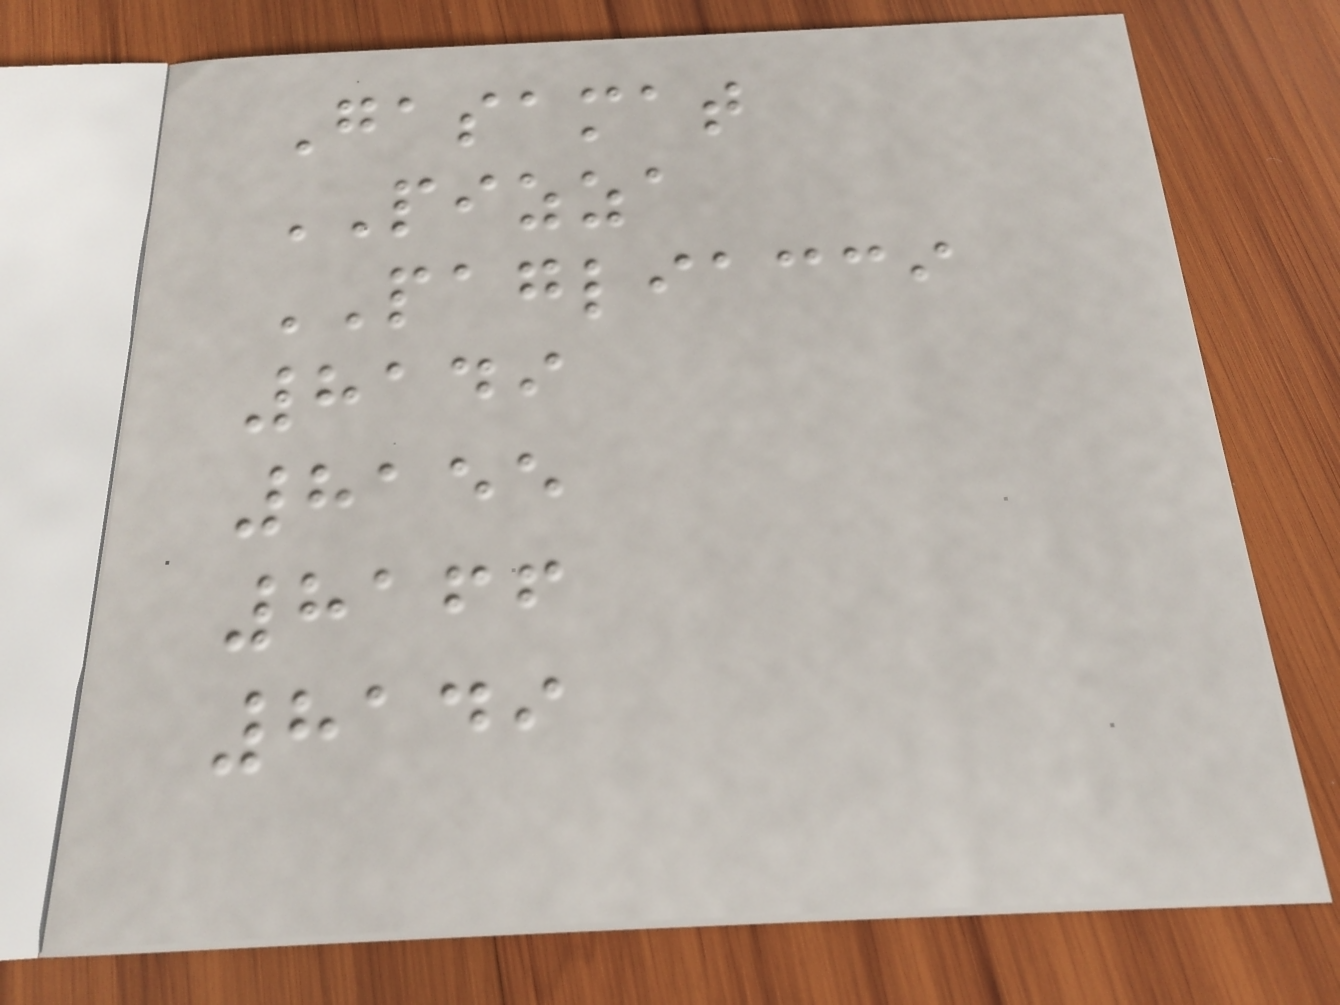Gasamat
PIZZA
PAGLIACCI
8149
8155
8166
8149
